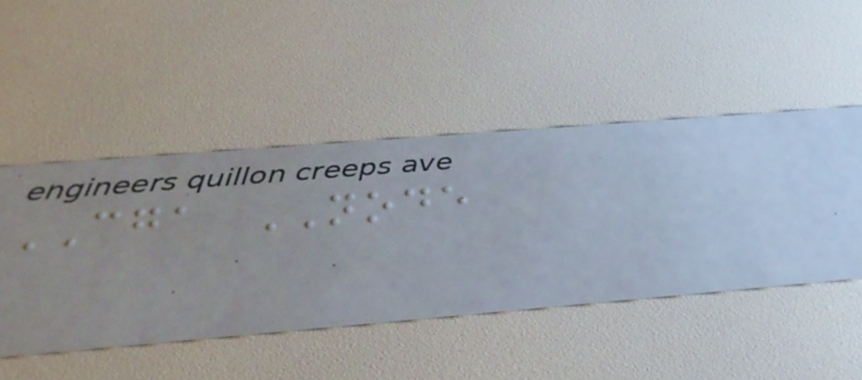CGA NODE
